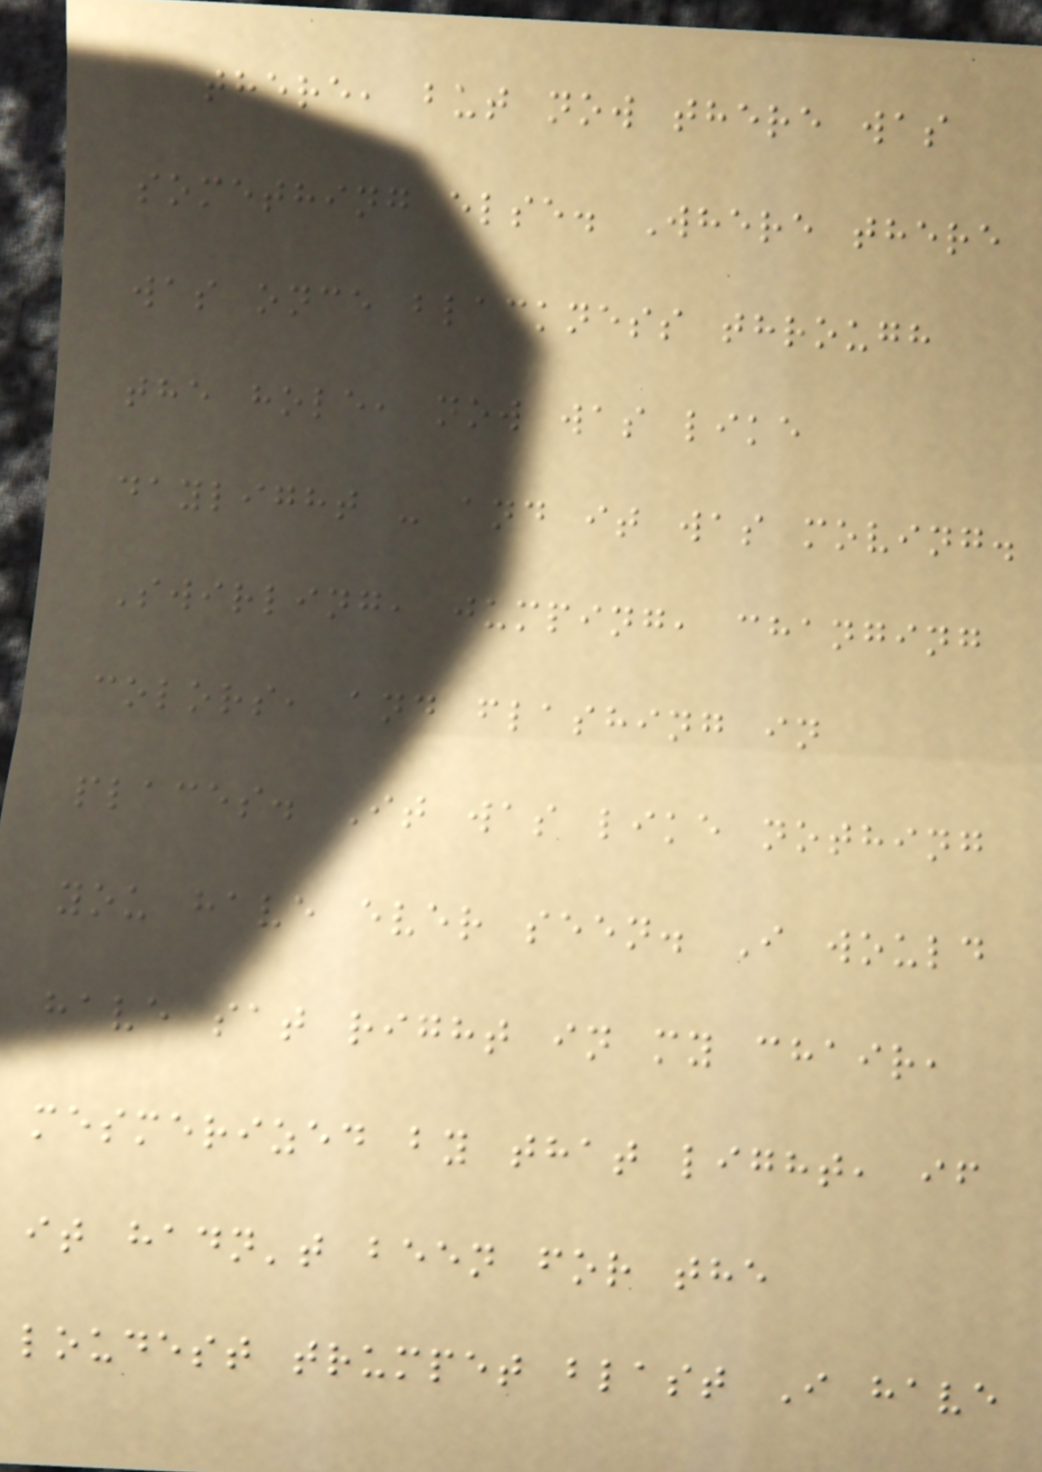there, but now there was
something else. Where there
was once blackness through
the hole, now was like
daylight - and it was moving.
Swirling, jumping, changing
colors, and flashing in
places. It was like nothing
you have ever seen. I would
have sat right in my chair,
mesmerized by that light, if
it hadn't been for the
loudest trumpet blast I have
